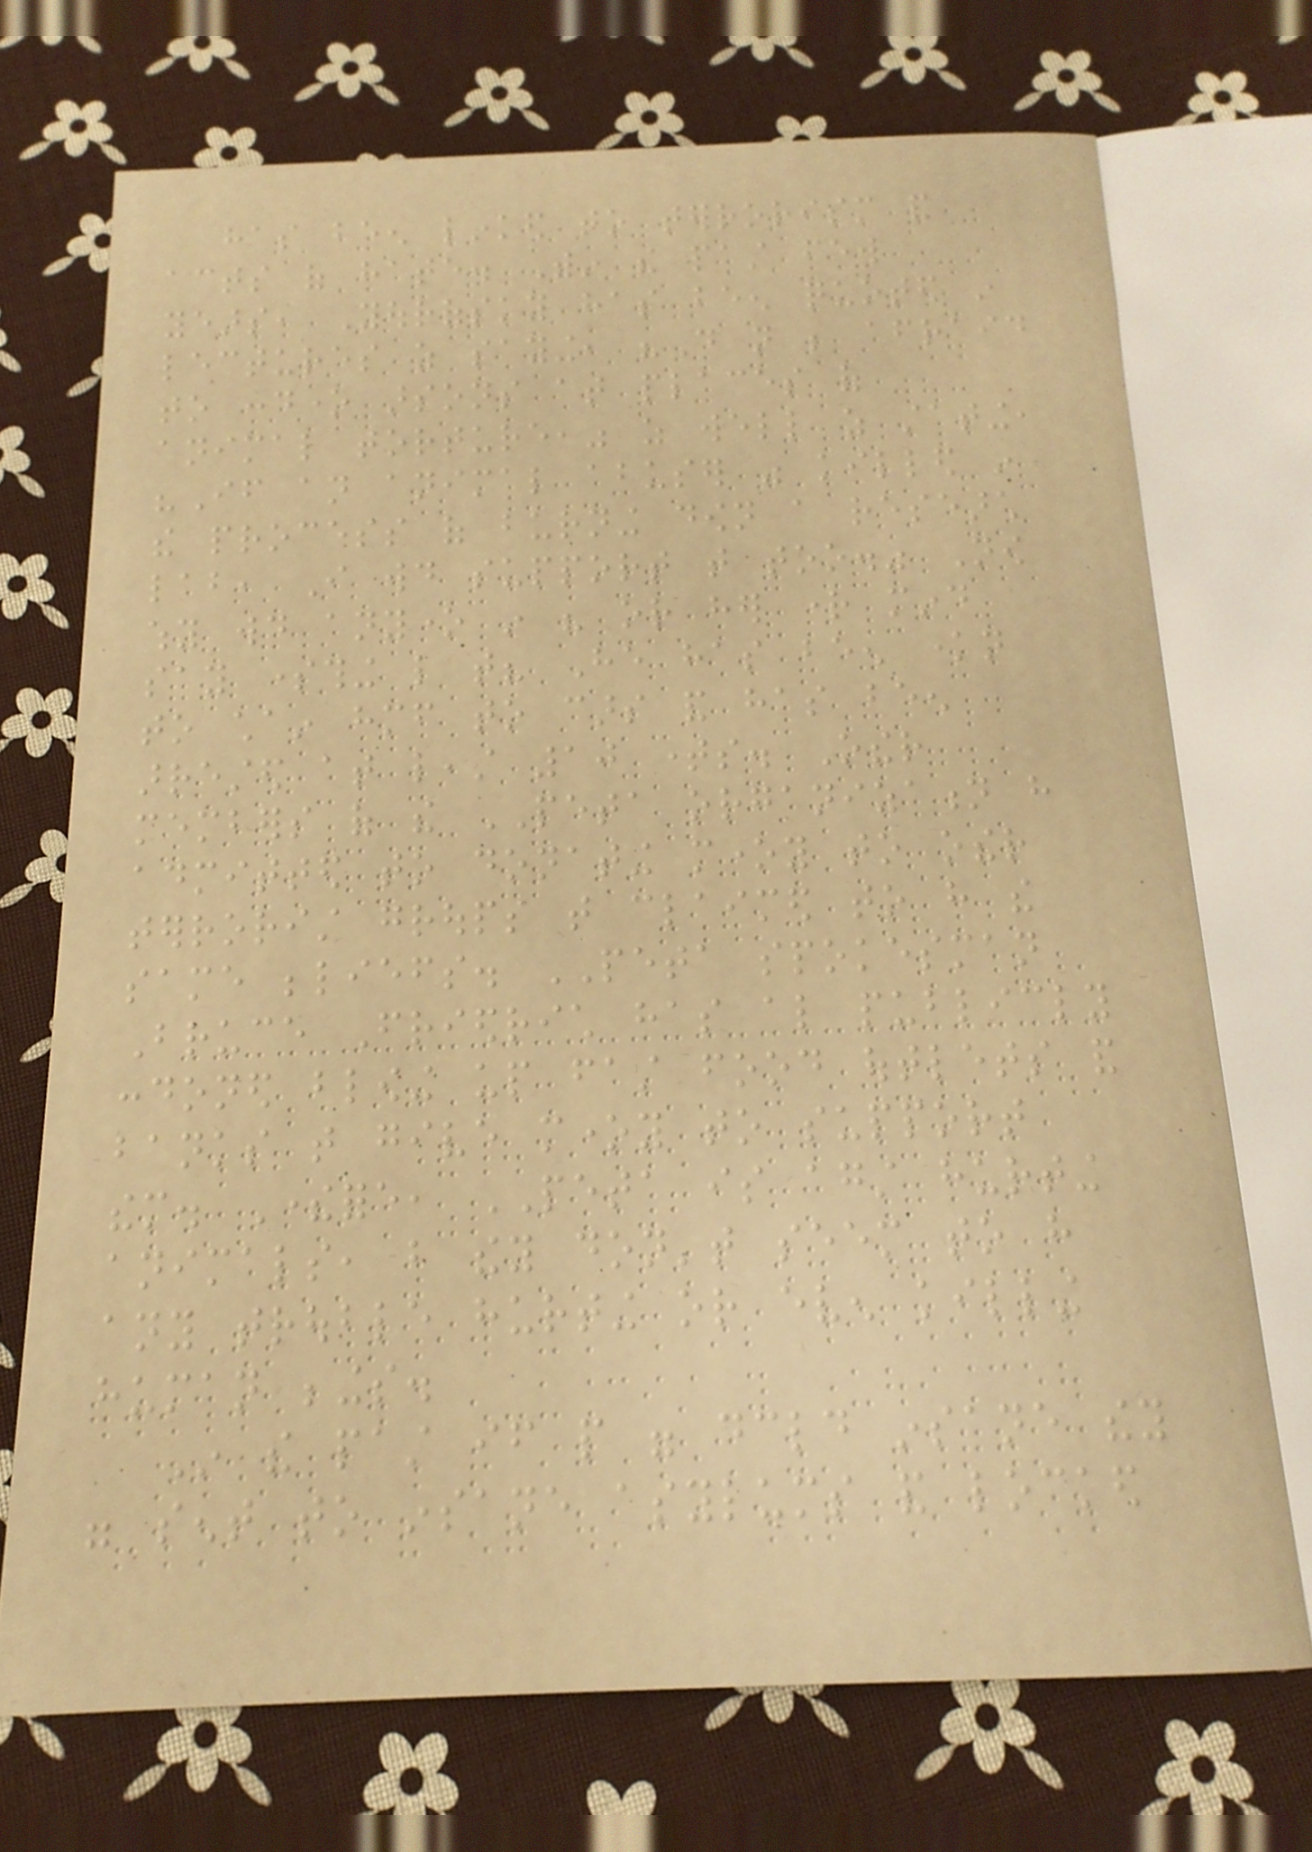has been linked to terrorism and
acts of hate. Within the past few
years, Yourofsky has been quoted in
lectures as saying, "Do not be afraid
to condone arsons at places of
animal torture," as well as stating,
"If an animal abuser was killed in
the process of burning down a research
lab, I would support that too." Now
why would anyone in his or her right mind
say something like that? He has been known
to chain himself to cars and has been
arrested at least 10 times. Other
members of the PETA organization have
admitted to donating money to other
terrorist groups that claimed to have the
same beliefs. PETA spokesman
Bruce Friedrich has also publicly
condoned blowing up fast food outlets and
banks that give money to support
them. Therefore, PETA is against hurting
animals, but they don't seem to have
any trouble hurting or even killing
human beings.
In the past if people were declared insane they
were sent to insane asylums and locked
